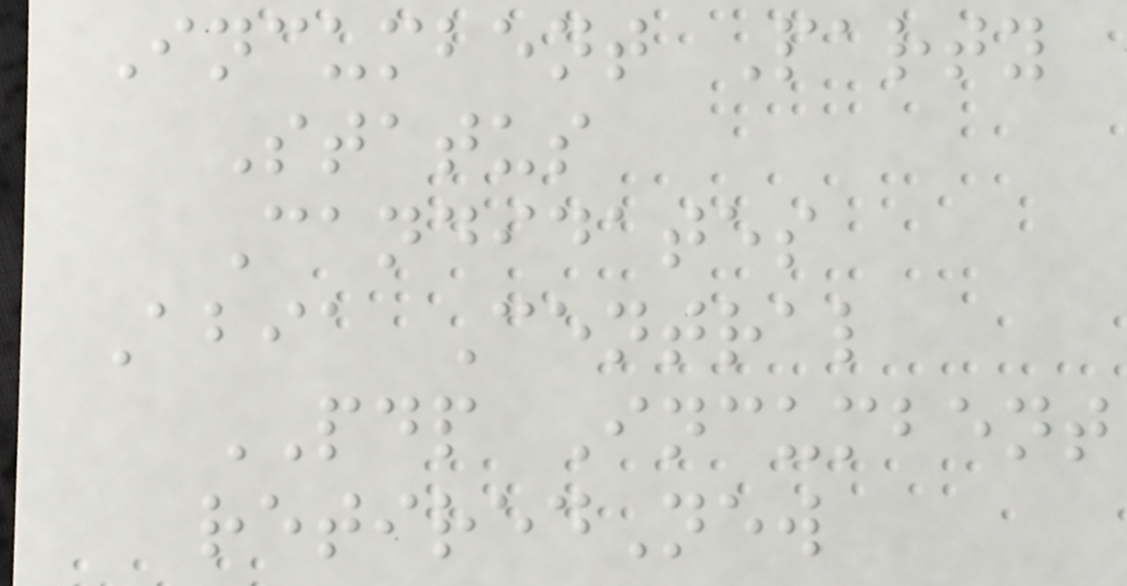Incumbent Party
Status
Candidates
Abia Central
PDP Incumbent
retiredNew
